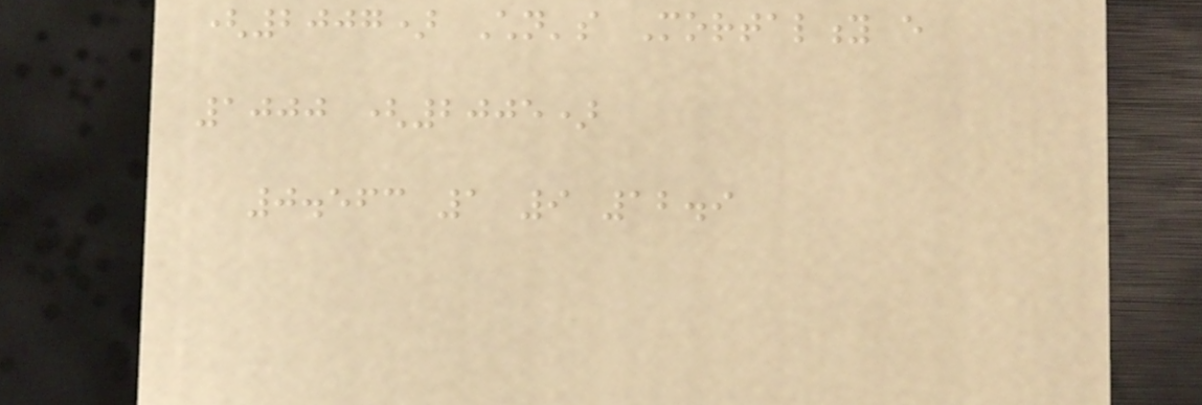(2007) Children's Mortality every
1000 (2005)
0.563 1 9 12.9
